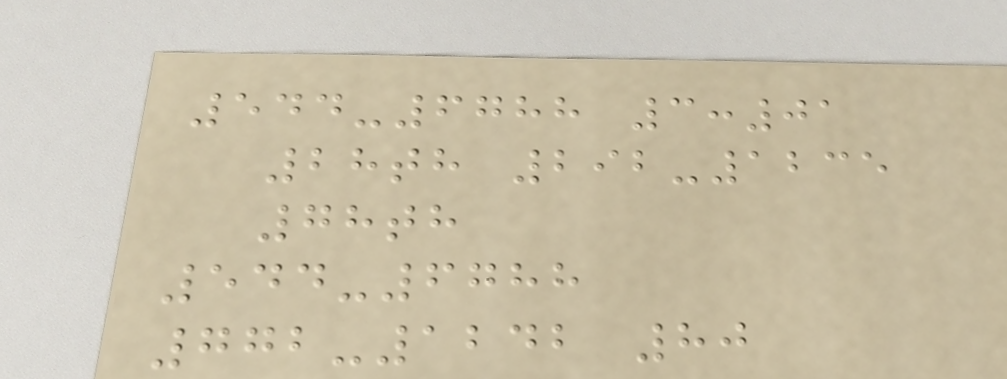544-6788 3:01
28th 292-1235
78th
544-6788
772-1242 80
